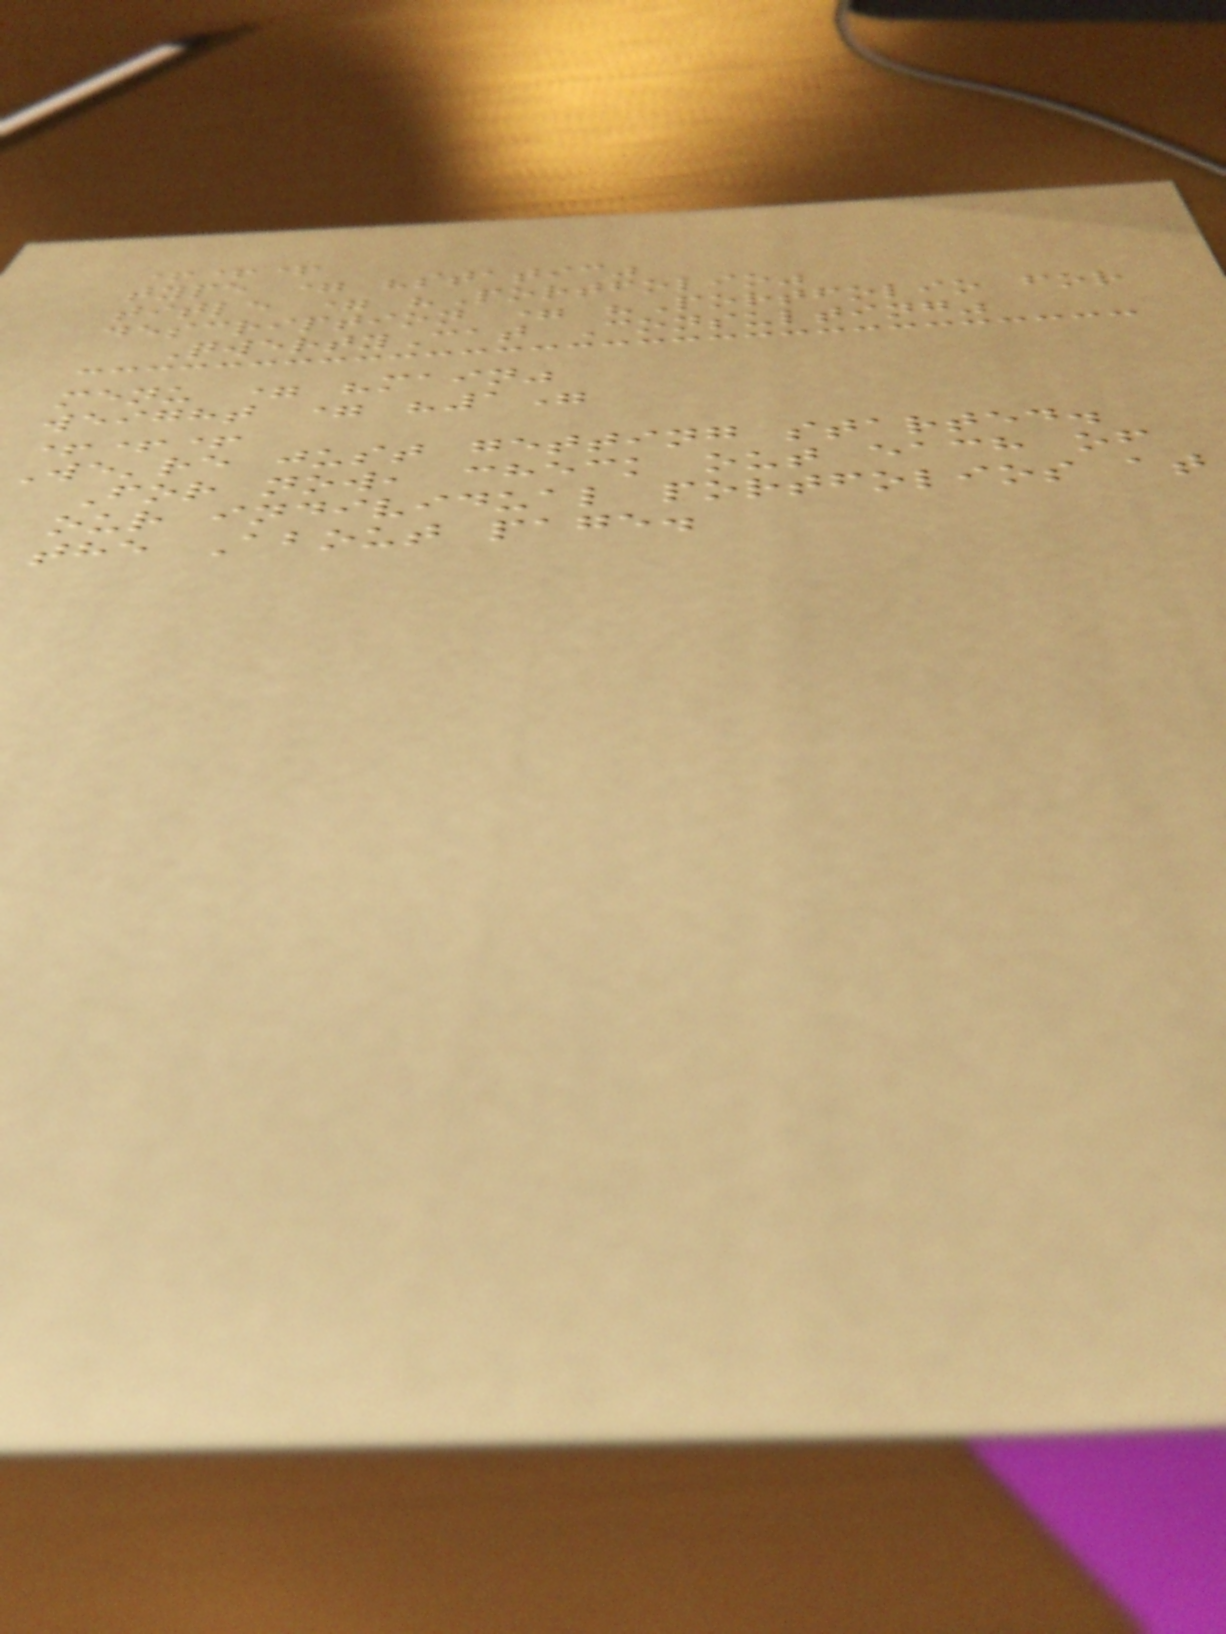+++
type = "static"
title = "Portfolio"
description = "Portfolio for
QwertyCat Consulting"
menu = "main"
weight = "1"
+++
We're just getting started.
For now, check out each of
our individual portfolios at
the About page.
